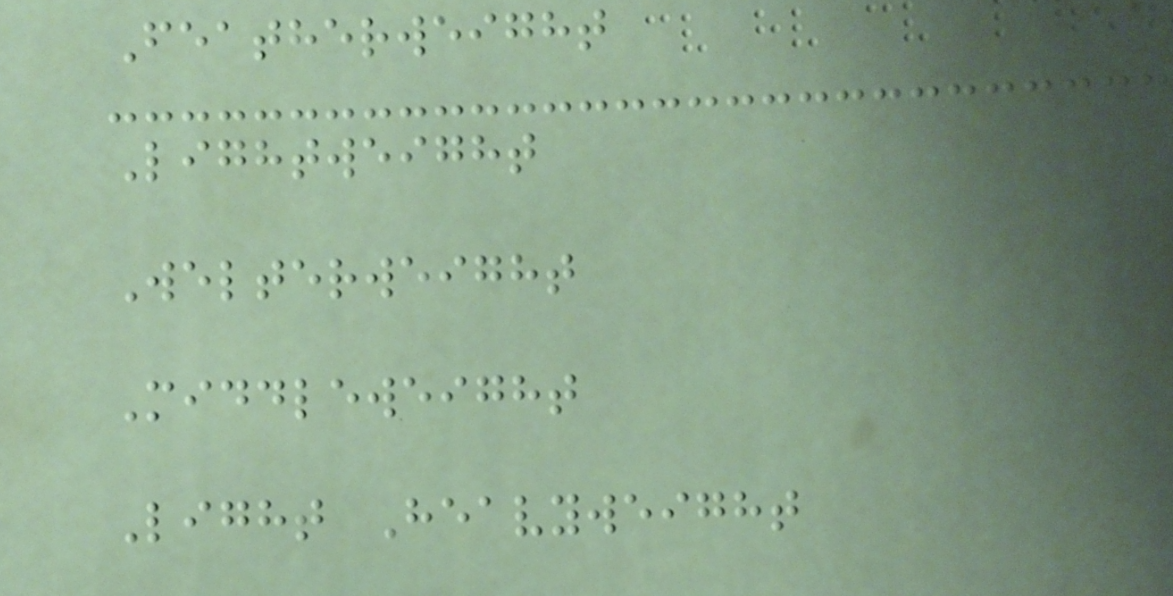Featherweight
Lightweight
Welterweight
Middleweight
Light Heavyweight
